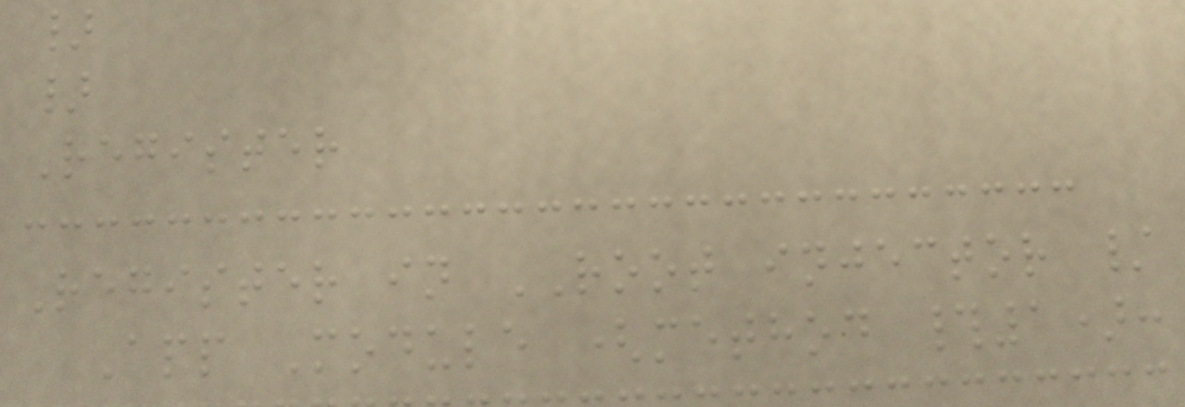}
}
Register
Register in ROOT injector /
App Module (method #1):
